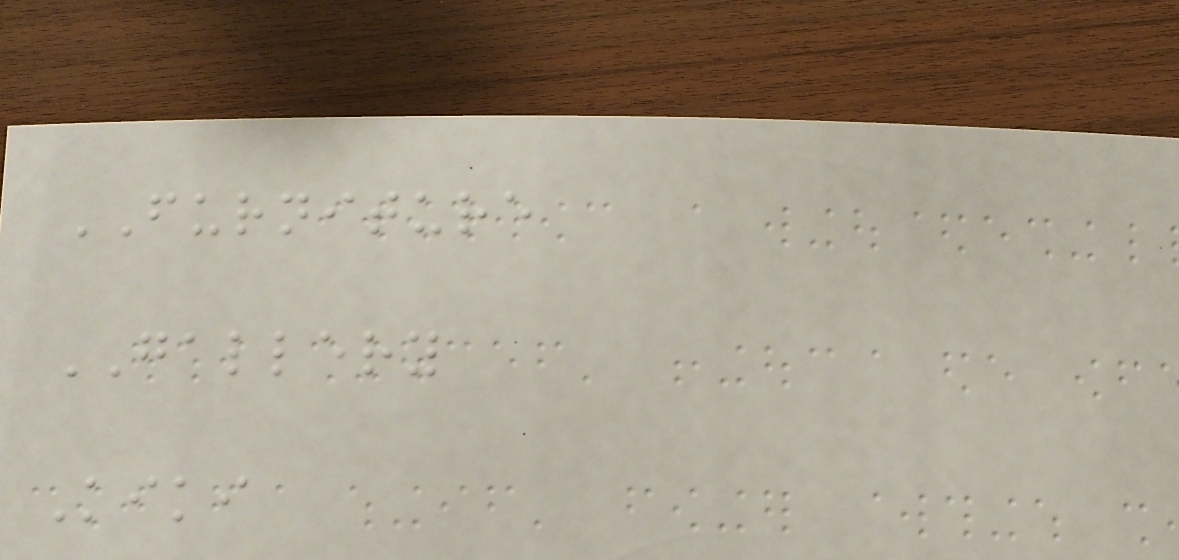FURNITURE
GALLERY
Kiki
